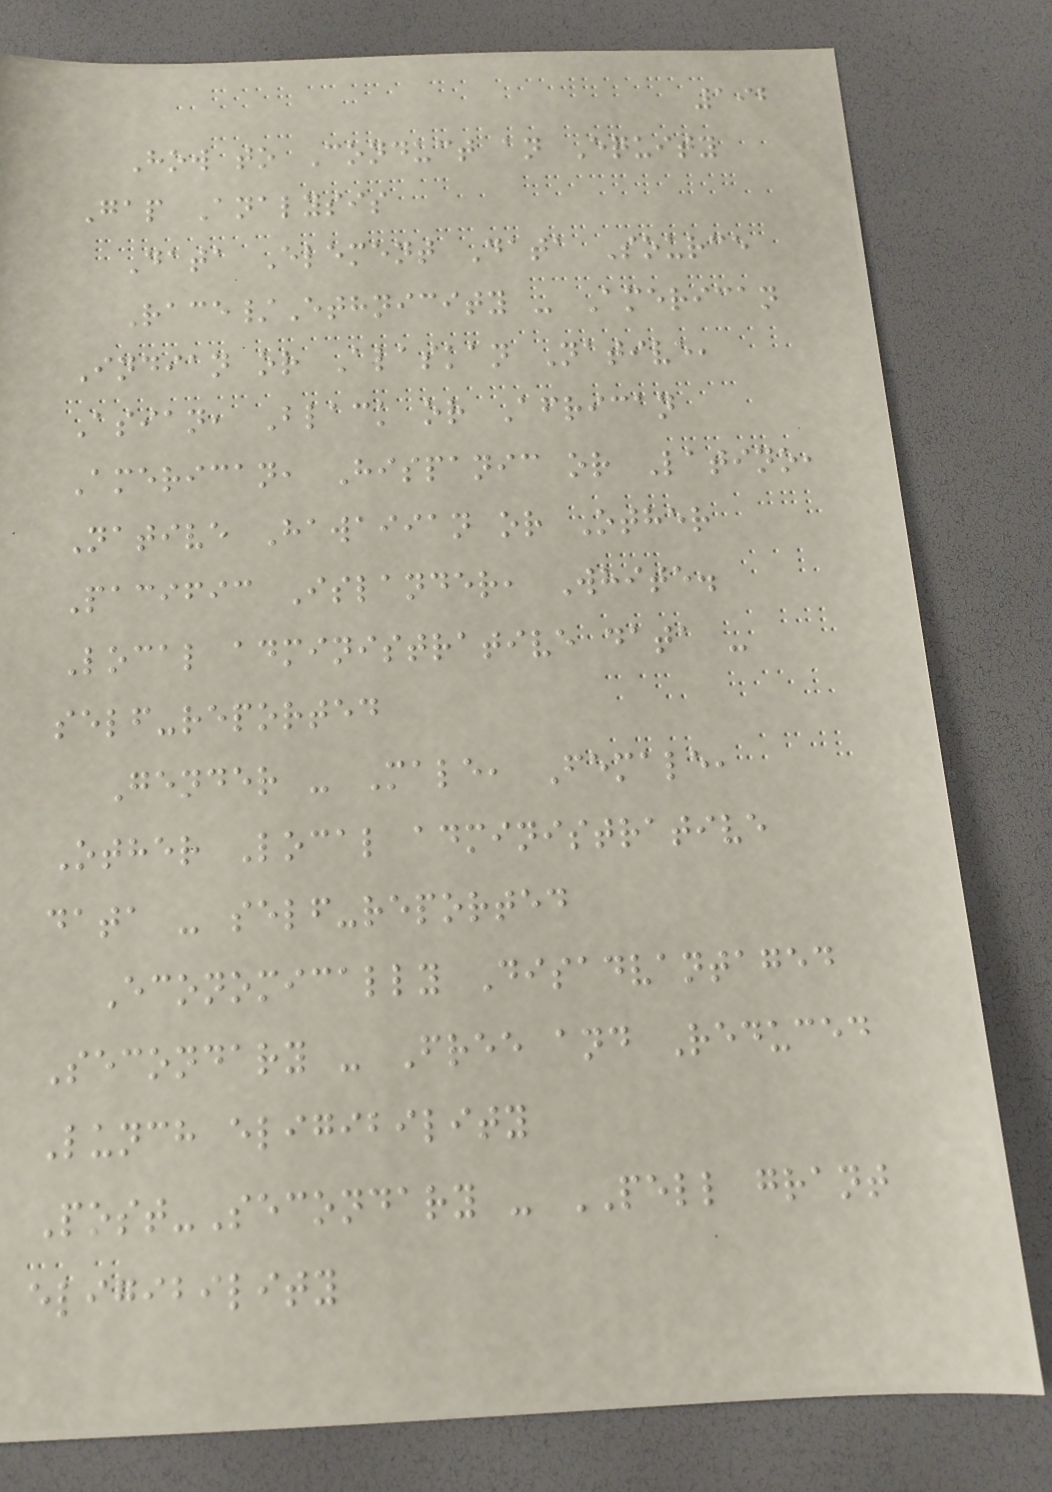192
How to Conduct an Equity
Gap Analysis
Data Element Data Source
Race/Ethnicity - American
Indian or Alaskan Native,
Asian, Black or African
American, Hispanic or Latino,
Native Hawaiian or Other
Pacific Islander, White.
Local administrative data -
self-reported
Gender - Male, Female,
Other Local administrative
data - self-reported
Economically Disadvantaged
Secondary - Free and Reduced
Lunch eligibility
Post-Secondary - PELL grant
eligibility
